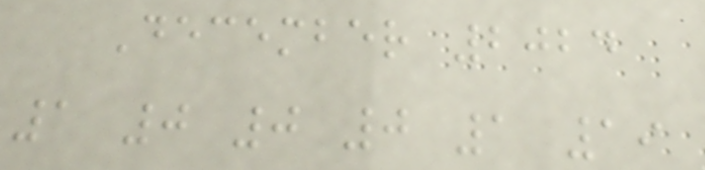December 2024
1 0 0 0 1 19
